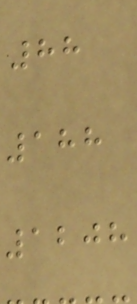88
188
1208
